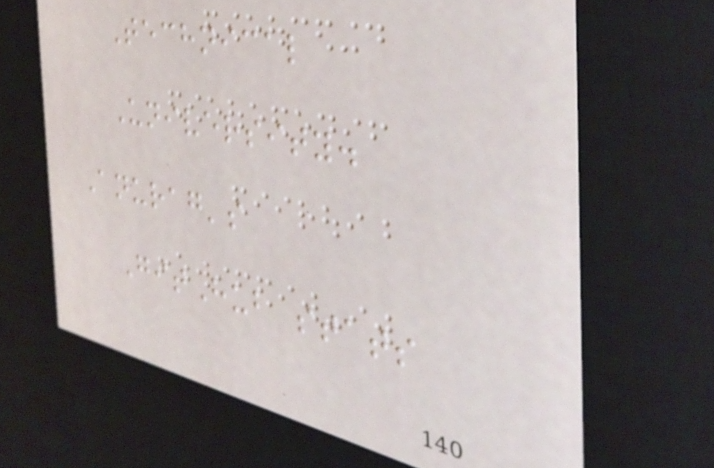Technical
University.
Anurag's
GitHub stats
